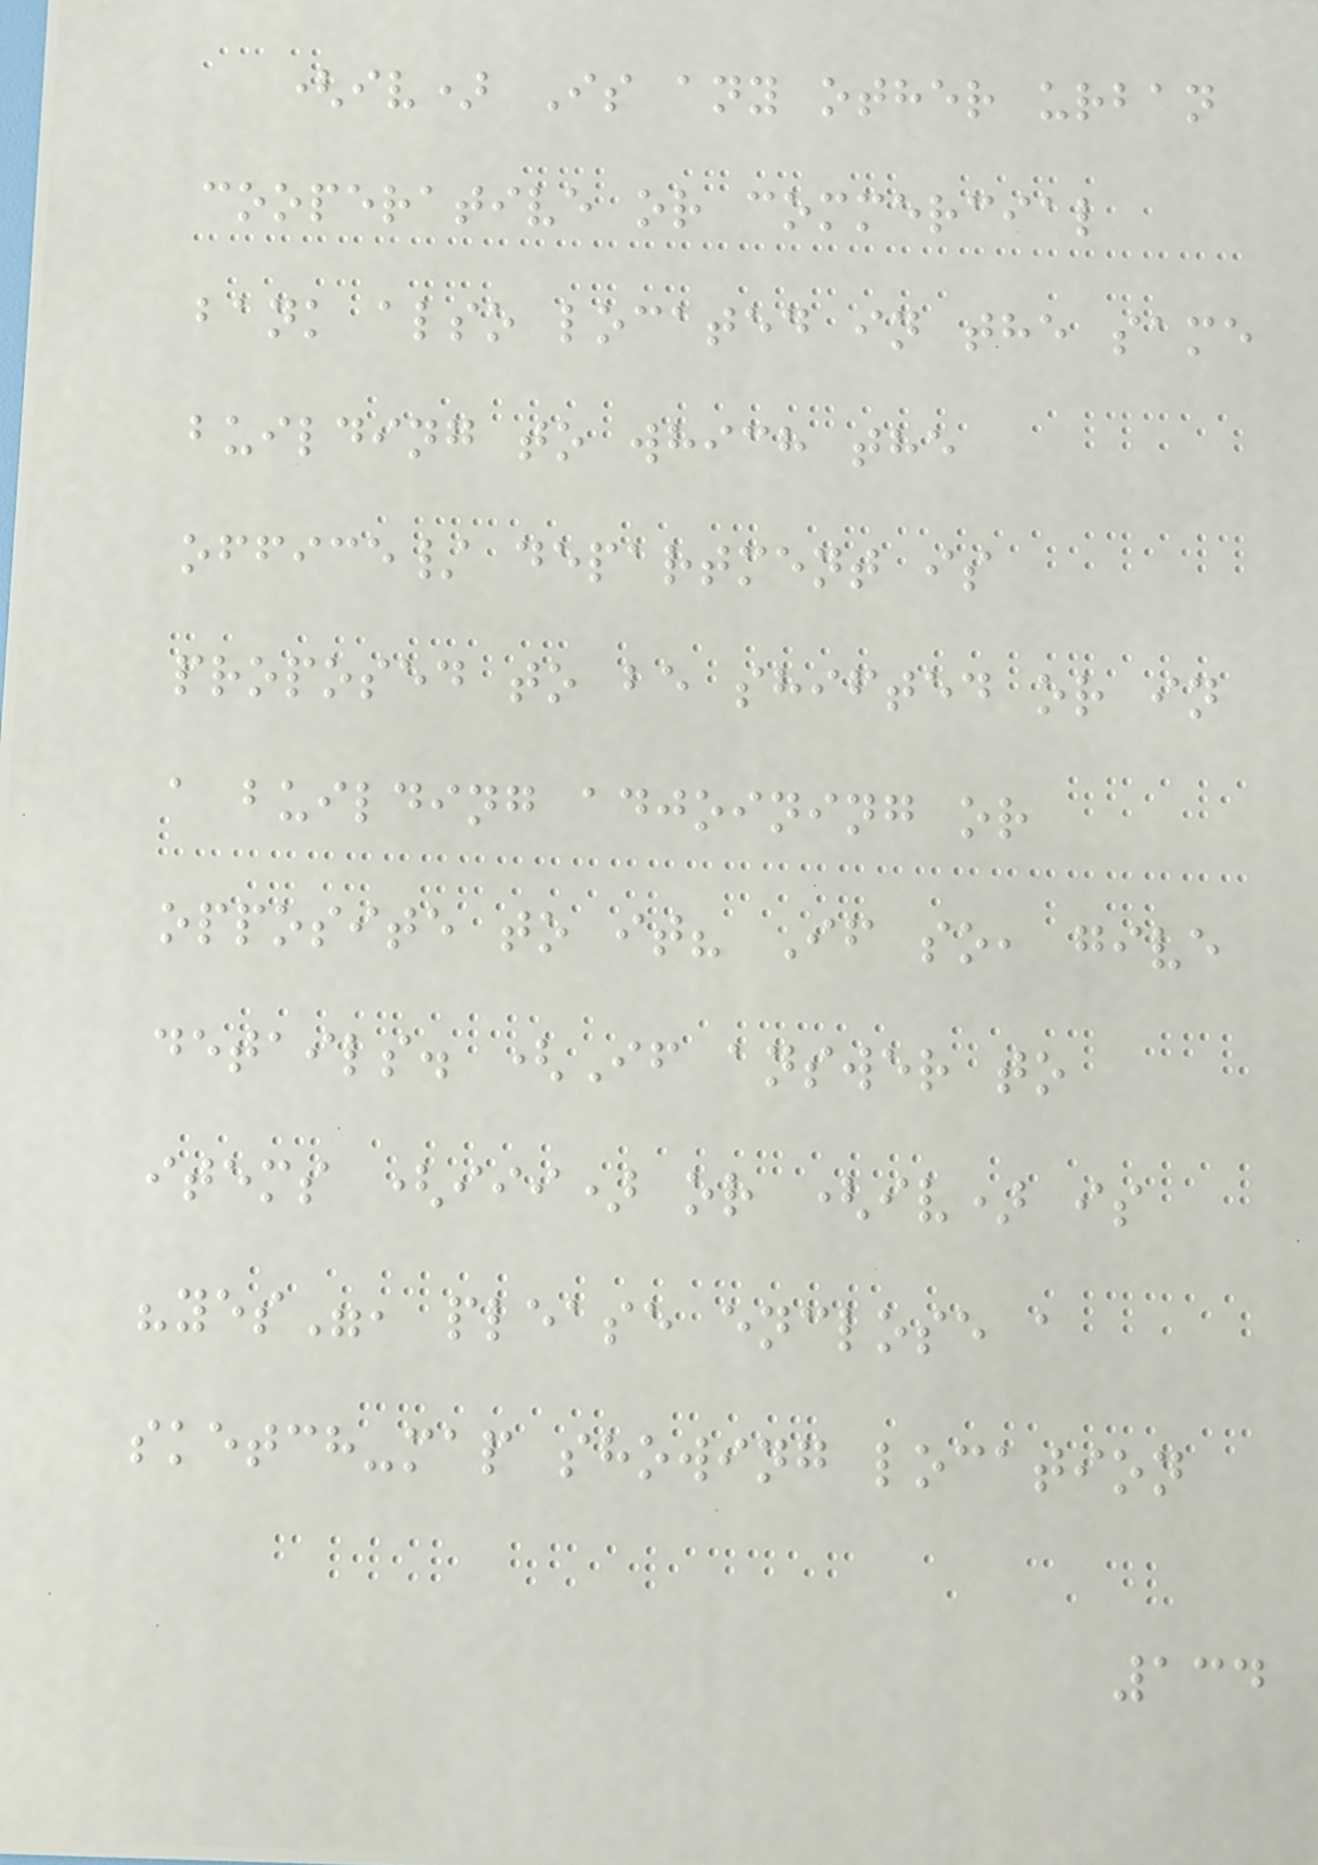(iv) Is any other urban
cooperative or commercial
bank also located in the same
building to which the
office/ department is
proposed to be shifted or in
a building adjoining or
opposite to it? If so, give
details. (If answer to
items (iii) or (iv) is
"yes", please enclose a
sketch-map showing location
134
